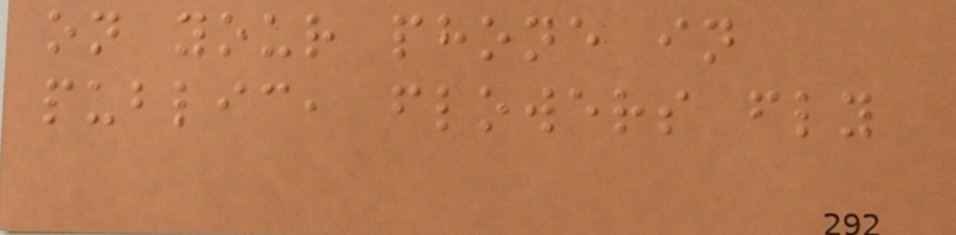on your phone in
public, flowers fly
